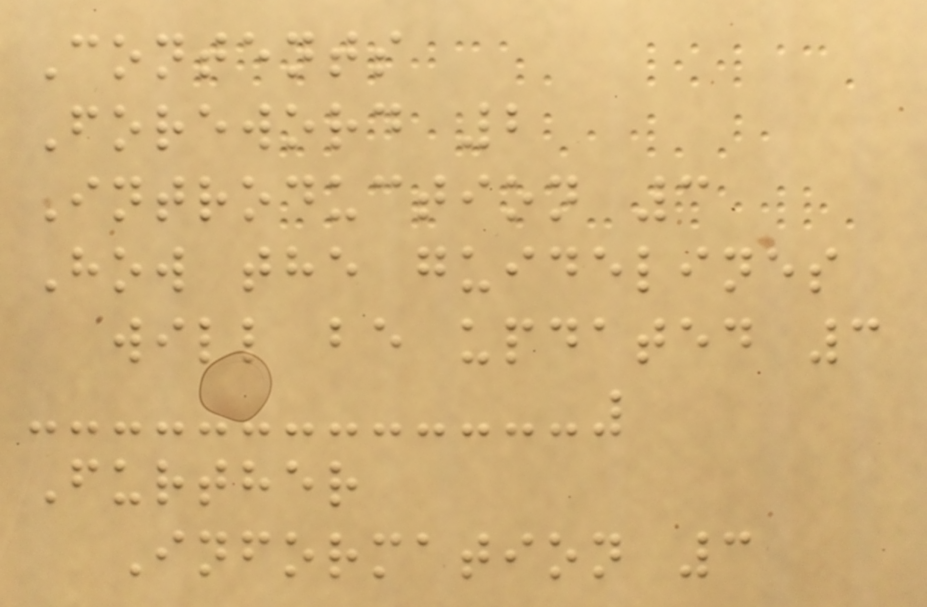Contents
Foreword 2
Introduction 3
How the guidelines
will be updated 3
Further
Information 3
